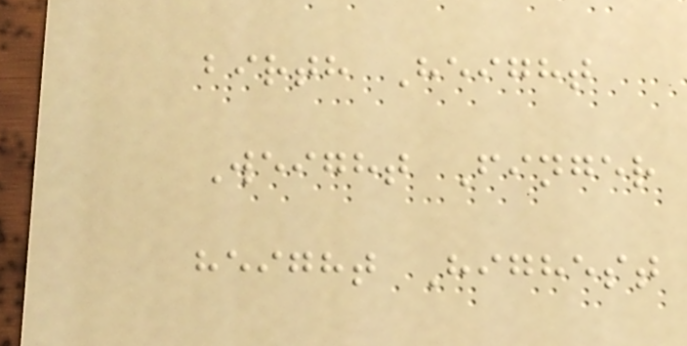birth Height
Weight Finger
height Highest
